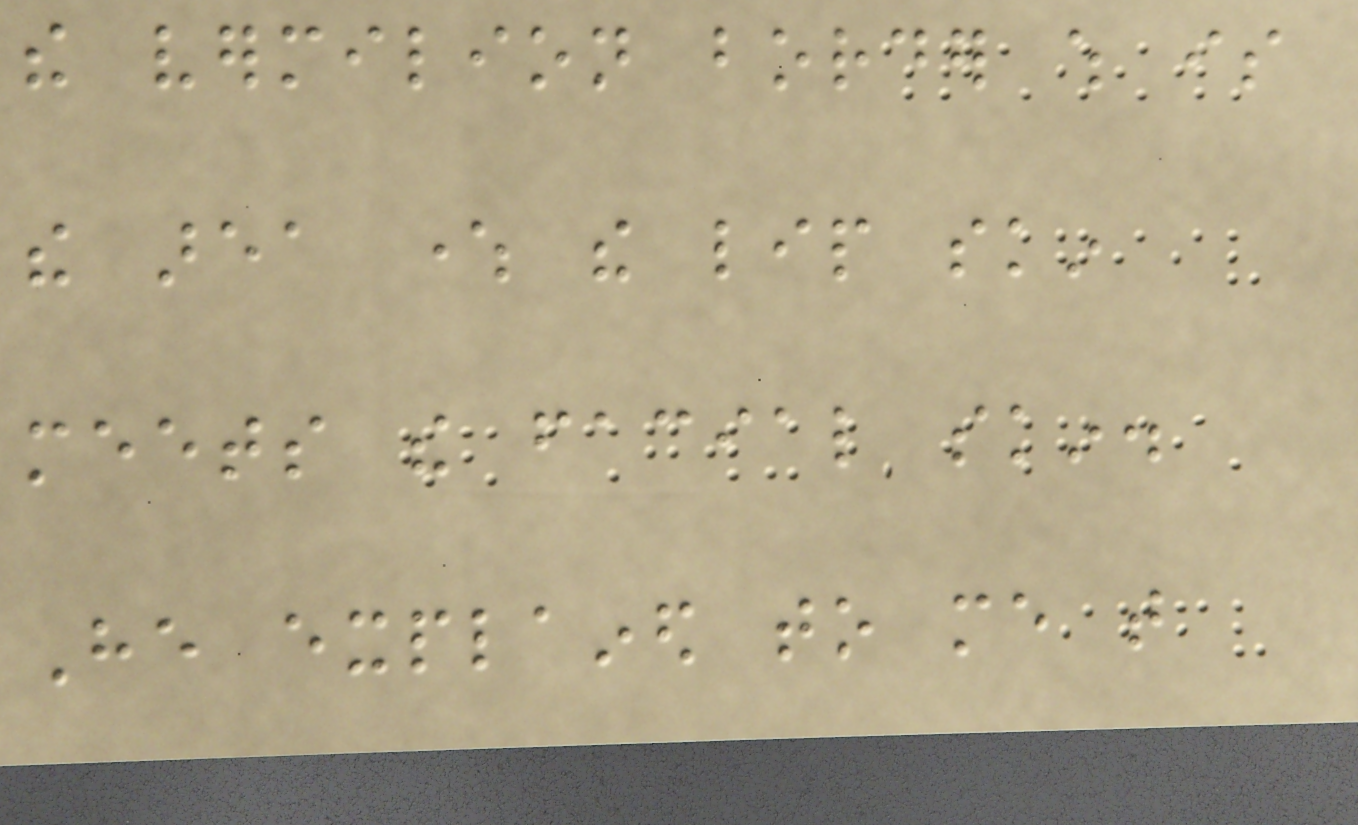the vermilion border which is
the area where the lip skin
meets the facial skin.
He explained to me that
